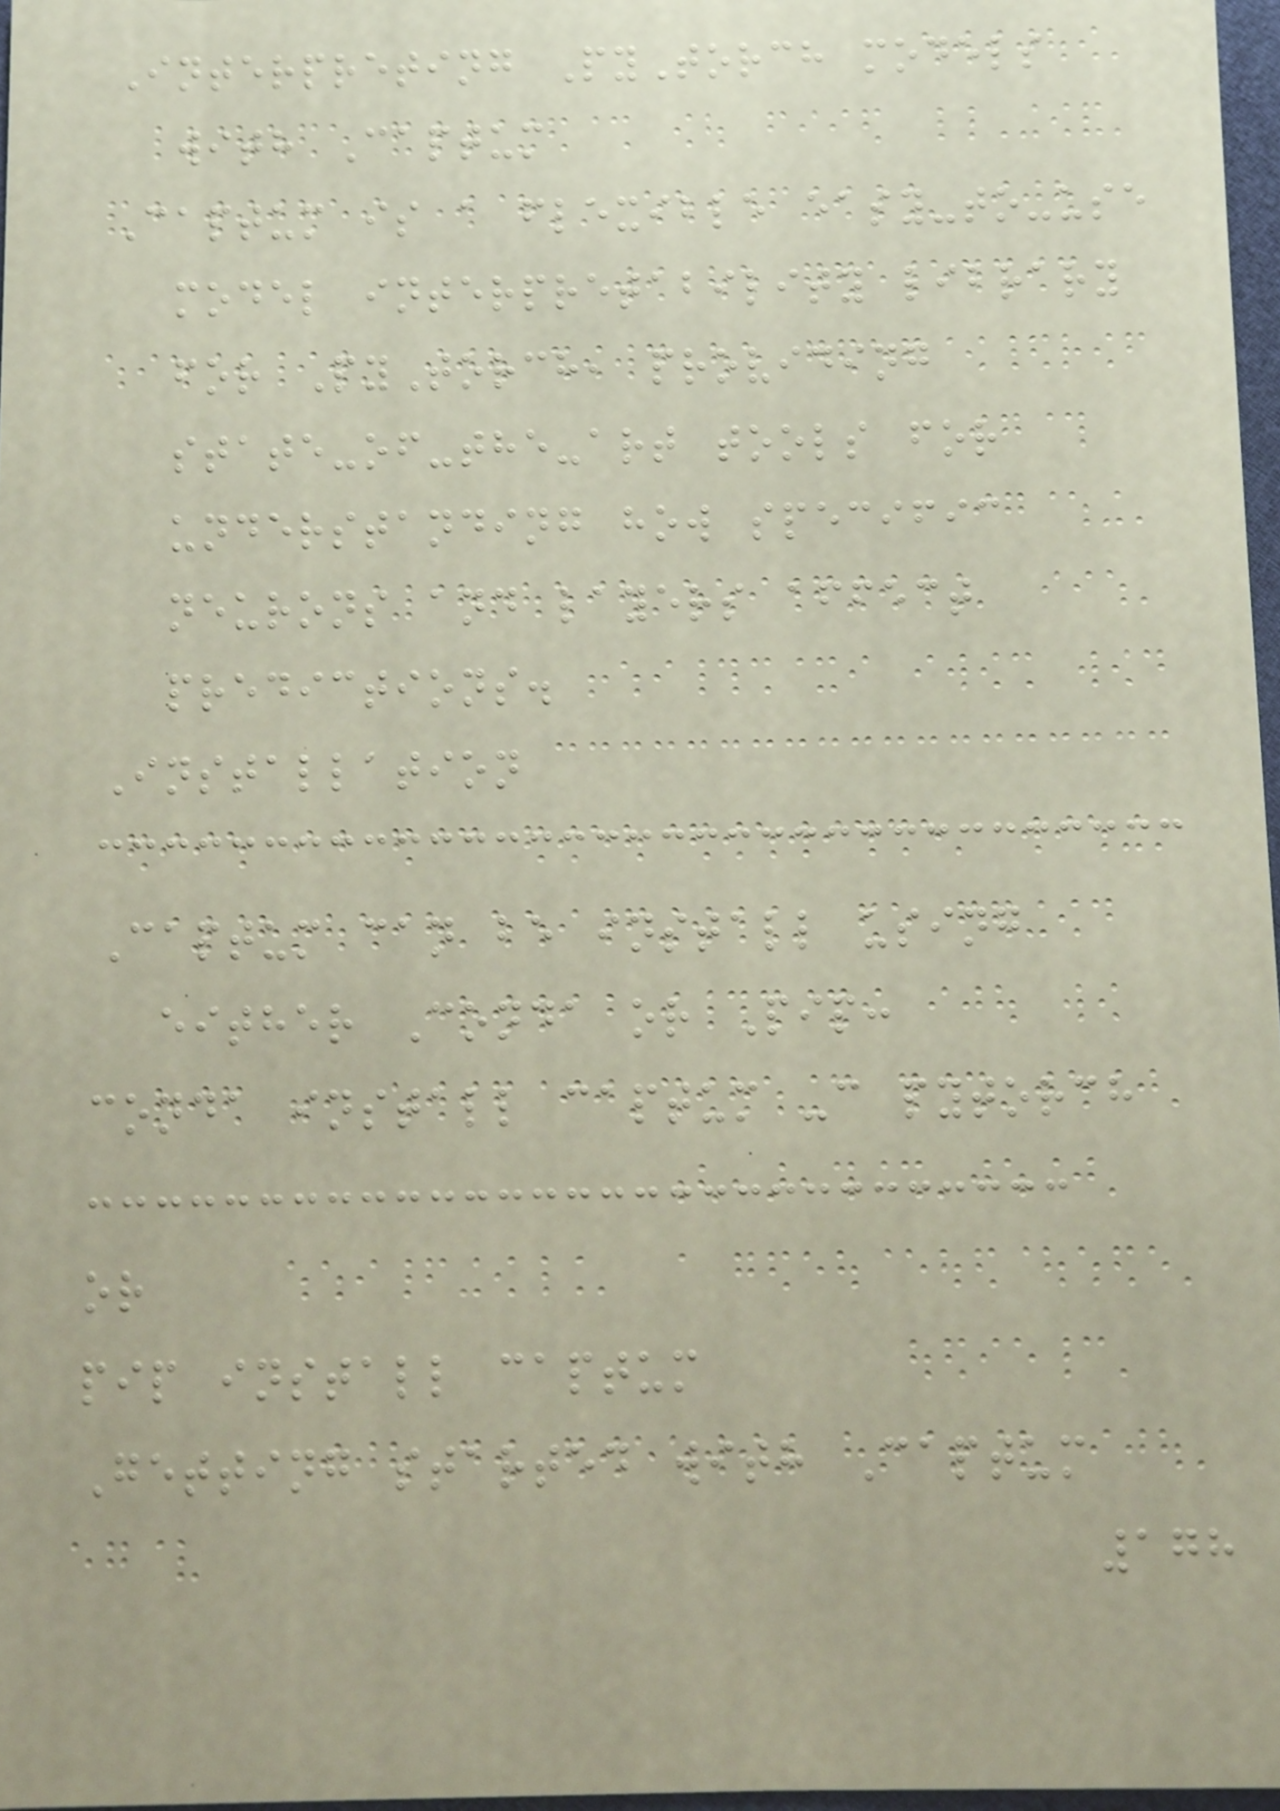Interpreting PyTorch models
with Captum
Captum is a flexible easy-to-use
model interpretability library
for PyTorch, providing
state-of-the-art tools for
understanding how specific
neurons and layers affect
predictions.
Installation
Captum can be install using
either Conda or Pip:
conda install captum -c pytorch
or
pip install captum
Getting started with Captum
178
